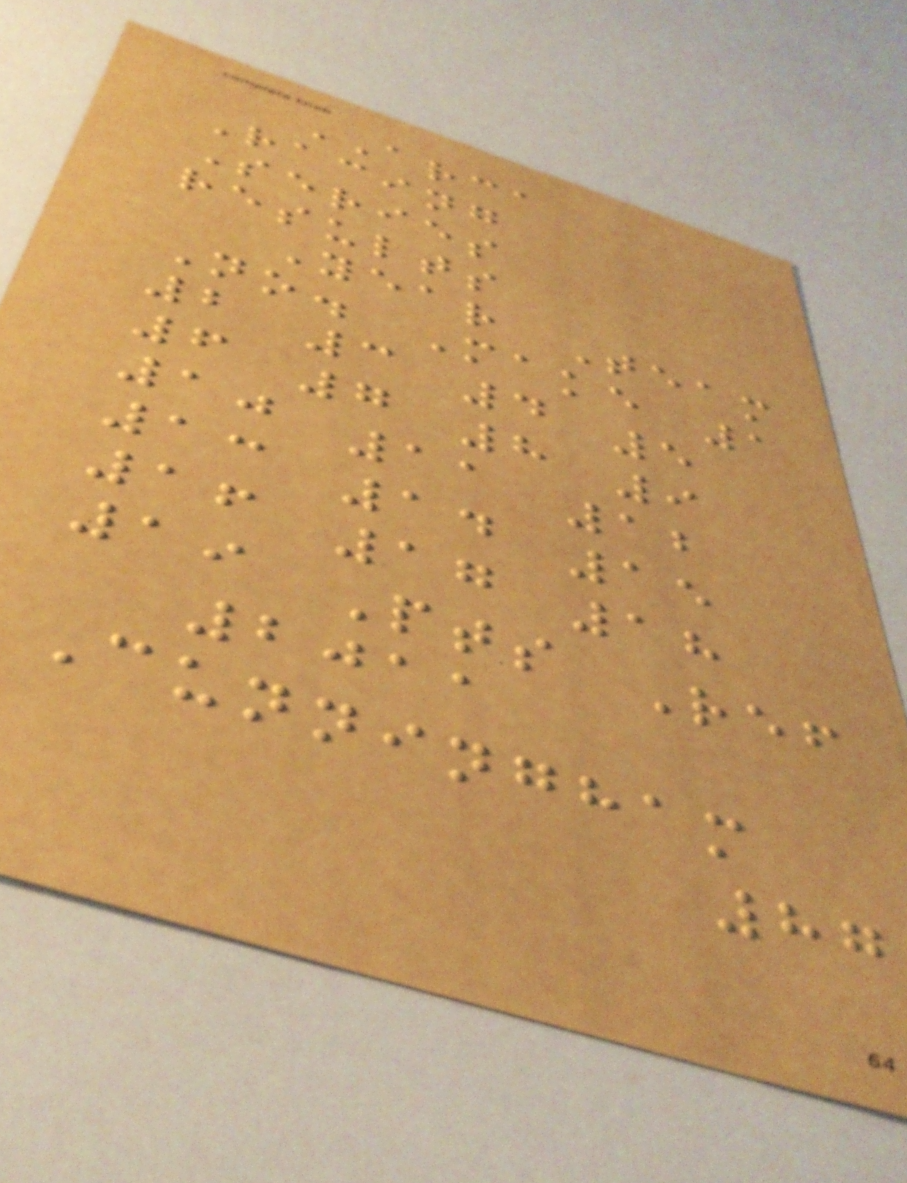ARCA
Racing
Series
results
Year Team
No. Make 1
2 3 4 5
6 7 8 9
10 11 12
13 14 15
16 17 18
19 Pts Ref
2011
Cunningham
87
